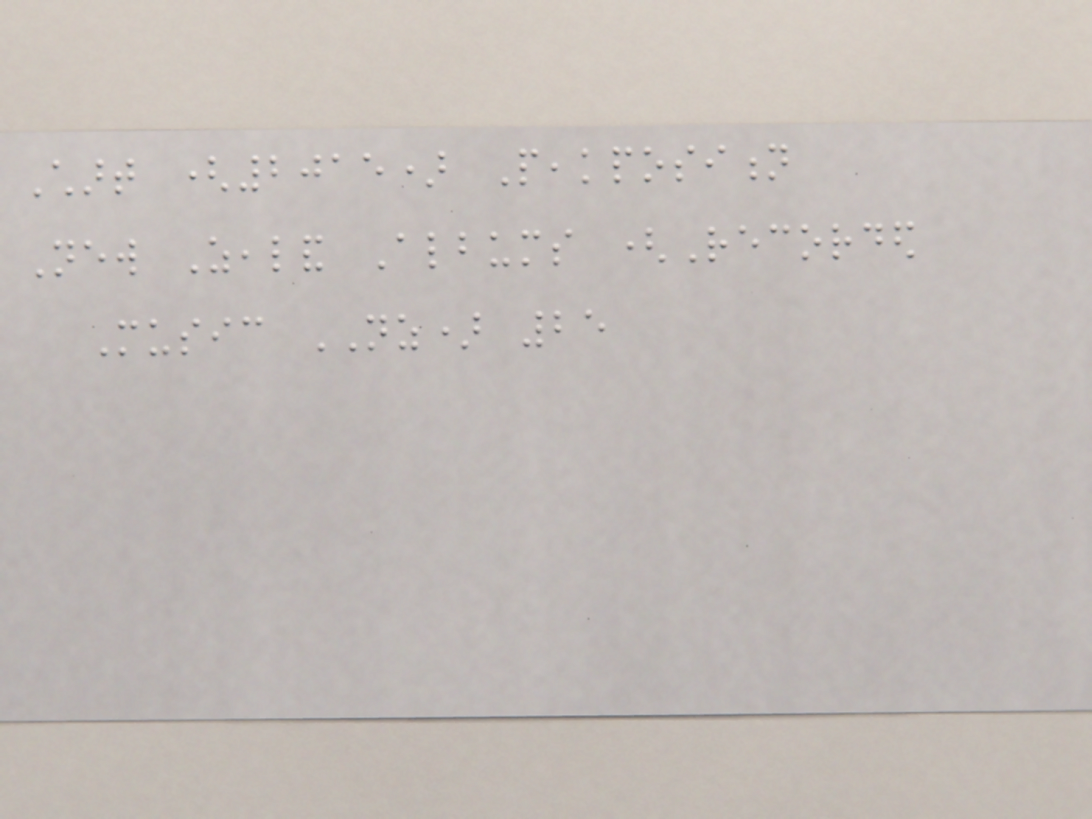Chart (2015) Peakposition
New Zealand Albums (Recorded
Music NZ) 25
